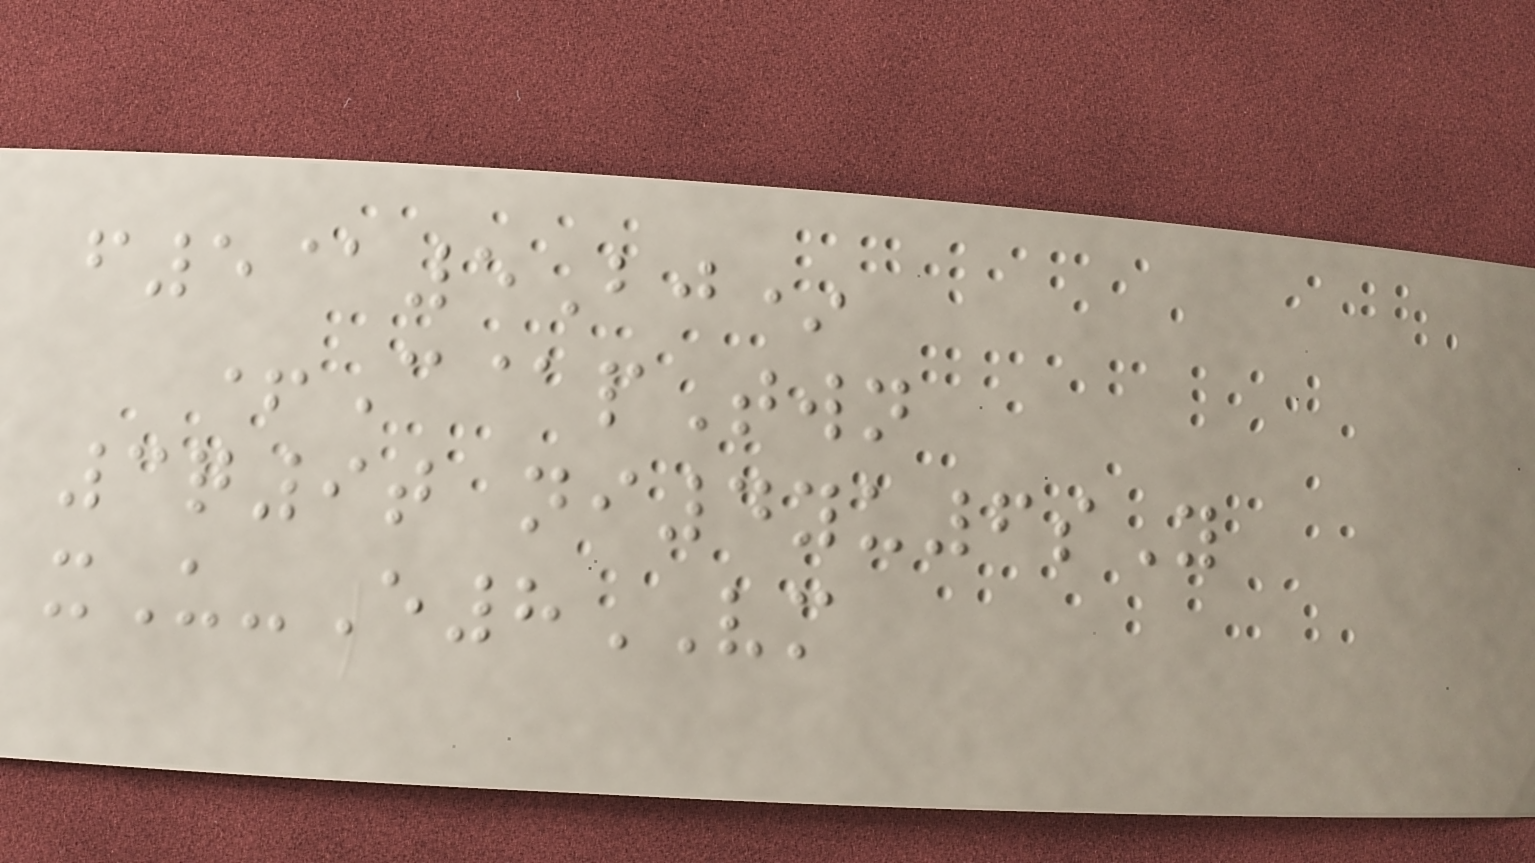f5@5Bj*
+C@pTwn
3q9t ni4yu6sY
xU-E8VM
